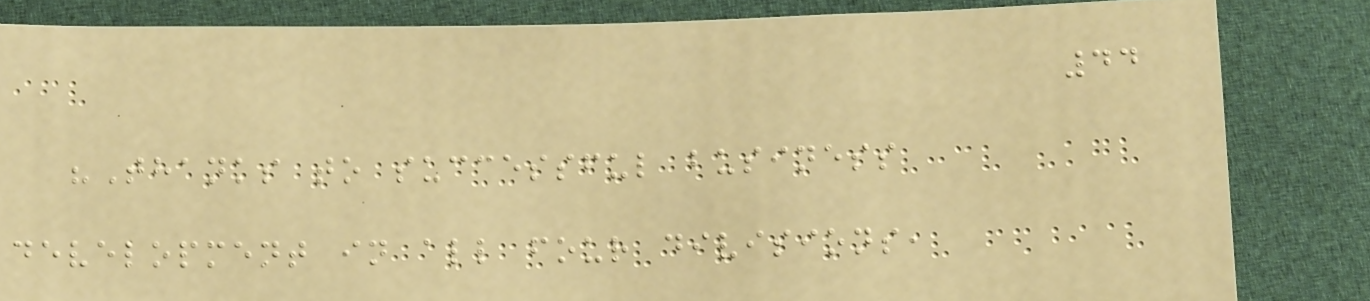44
"Thanks to successful business
development in all four divisions,
